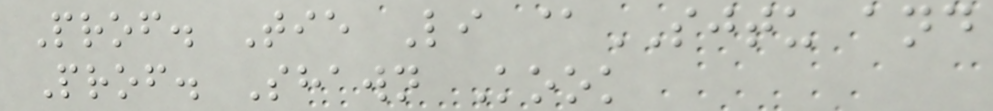Prof. Tie Li @SJTU and
Prof. Shawn Kook
